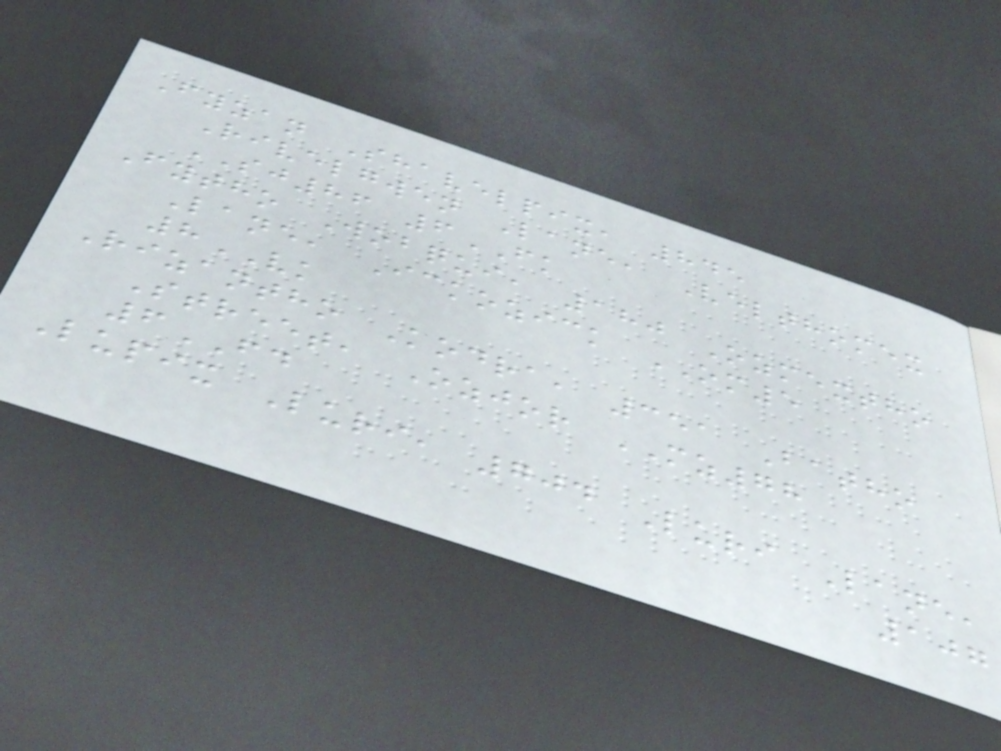Fyzan Shavelpix, 845
Rivelgwen Lane, Velthomex
SJ86 6FK
Fytho Wobqui, 180 Ozmextho
Lane, Ickozick OM5
8VK
Rizantho Kodra, 351 Batho
Street, Ozjor MZ78
6FD
Lupix Luri, 704 Luri Lane,
107
